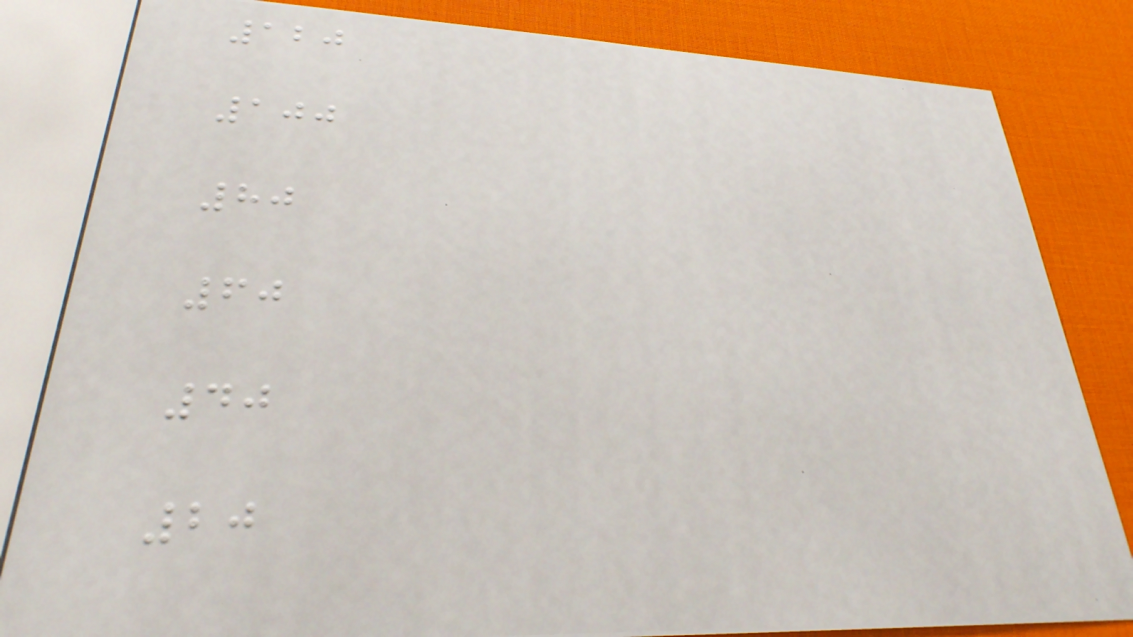120
100
80
60
40
20
